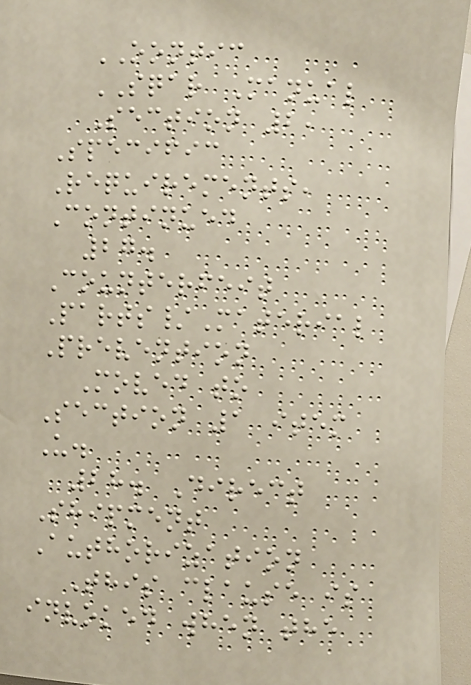OONTIC
SQAR Manual
Section 2,
Specific
Requirements,
Continued
27.
Counterfeit
Parts/Material
Prevention
Moved to
Section 1 item
U.
28. Direct
Shipment
Authorization
This clause is
invoked when the
